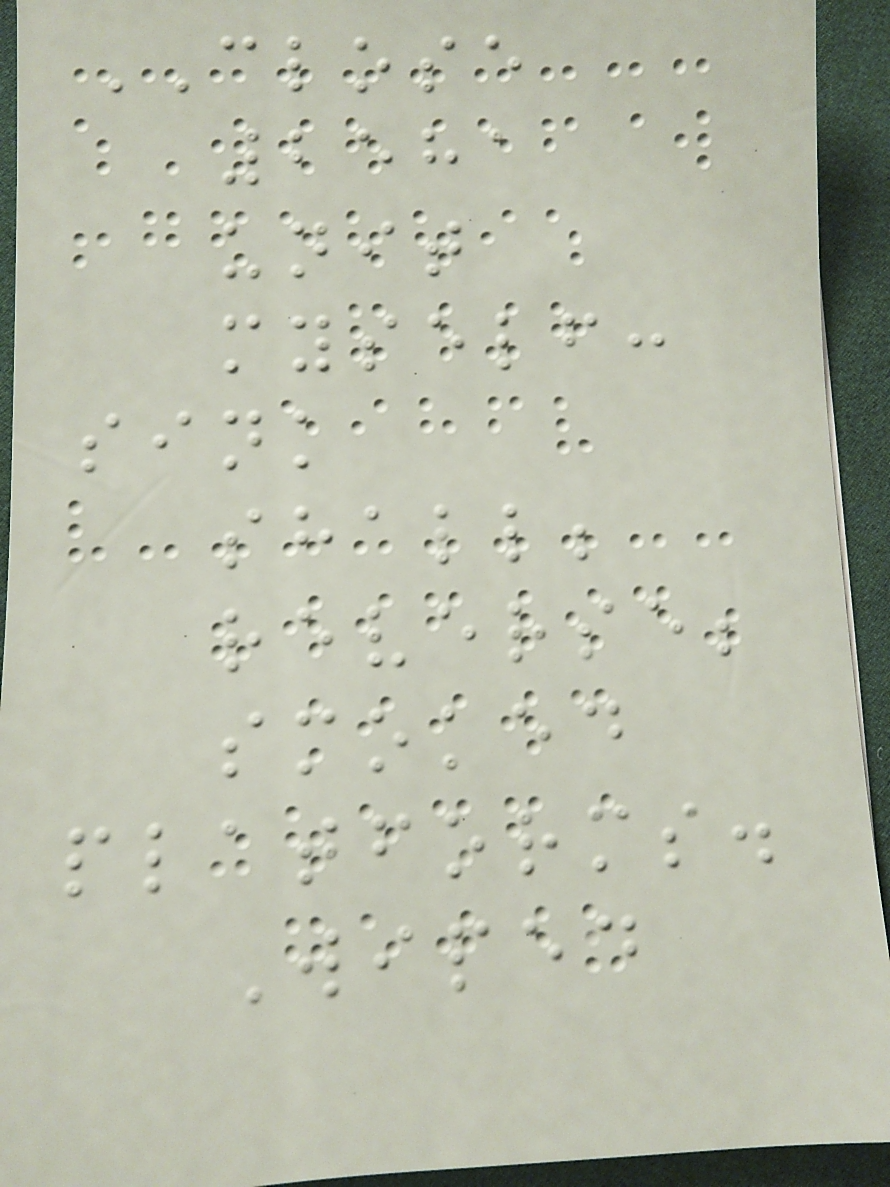CLOSE
2581
unit
myself:
sink
shall;
reverse;
smoked
platforms.
Wiped
